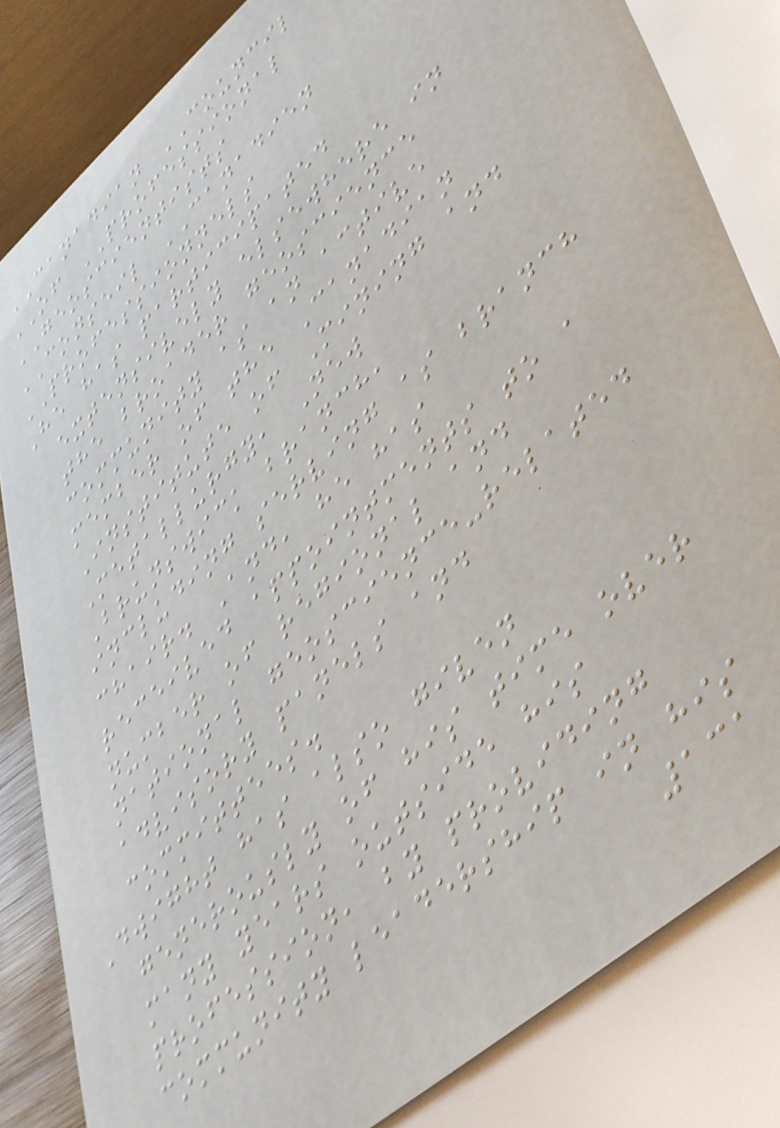CANADIAN COUNCIL
OF PROFESSIONAL
GEOSCIENTISTS
CONSEIL CANADIEN
PROFESSIONNELS
He has participated
extensively elsewhere in
the broader geoscience
community as an active
member of the Canadian
Institute of Mining and
Metallurgy, New
Brunswick branch,
including serving as branch
chair. And, he has
received appointments to a
number of regional and
national geoscience-related
advisory panels and
committees.
Dwight has also given
generously of his time over
many years outside his
profession, by providing
community leadership in his
131
